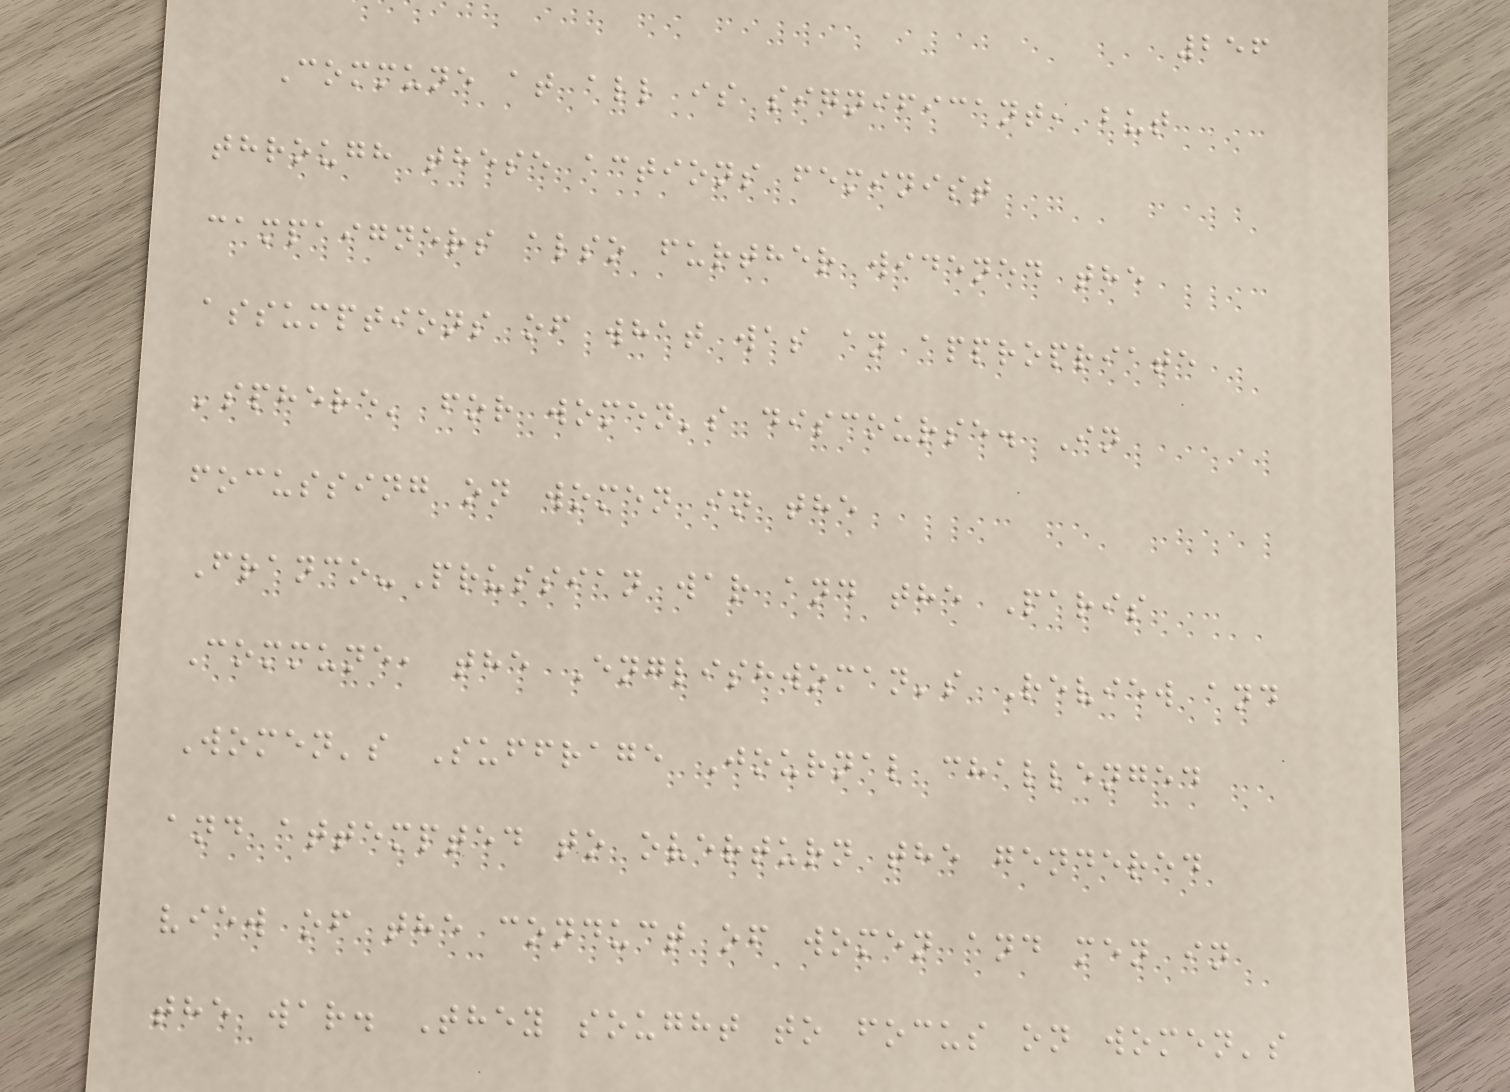256
Commune at all is significant, but
through these actions feminist
campaigners also further widened the
assumptions of what was an appropriate
'sphere' for women's discourse. In
focussing on women in the
Franco-Prussian war and the Paris
Commune, the Englishwoman's Review and
Women's Suffrage Journal challenged
and attempted to overturn the gendered
view of the conduct of women and men in
the war. They sought to focus on women's
